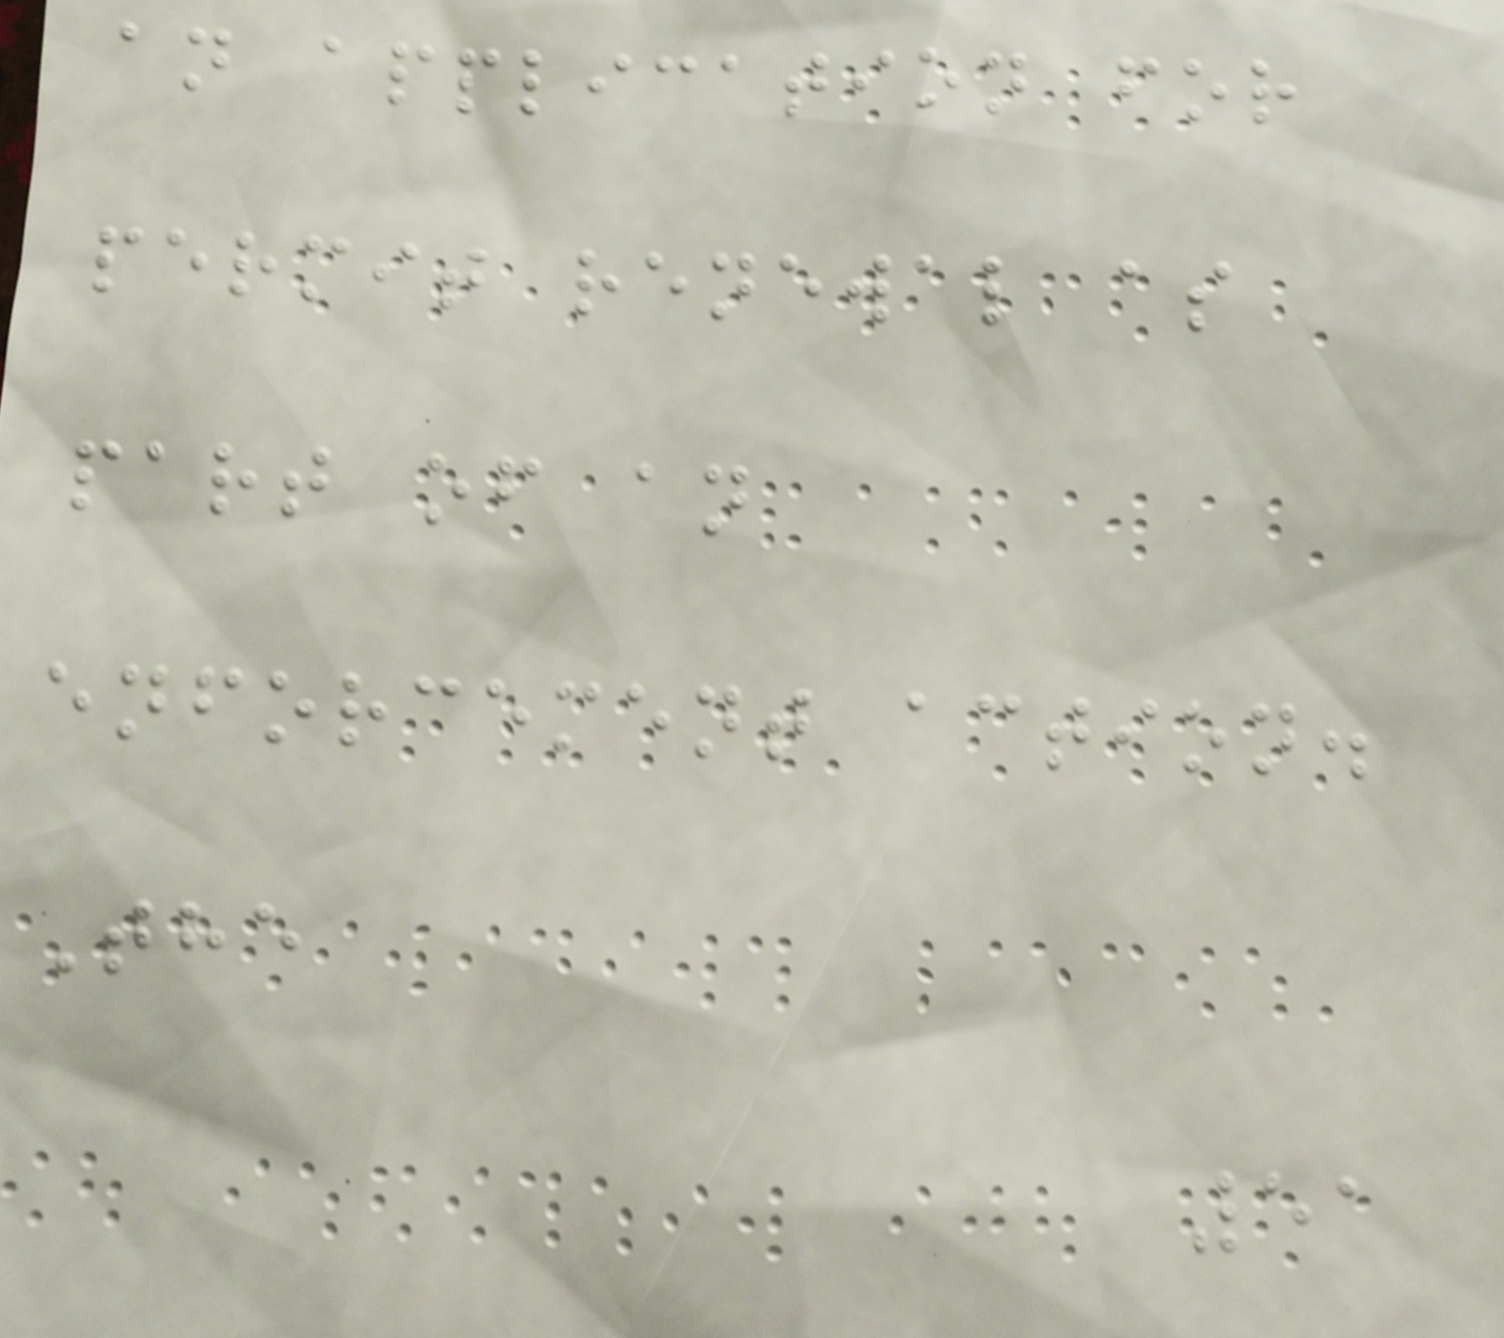an application for
permit renewal as
part of an
enforcement action.
The
51
